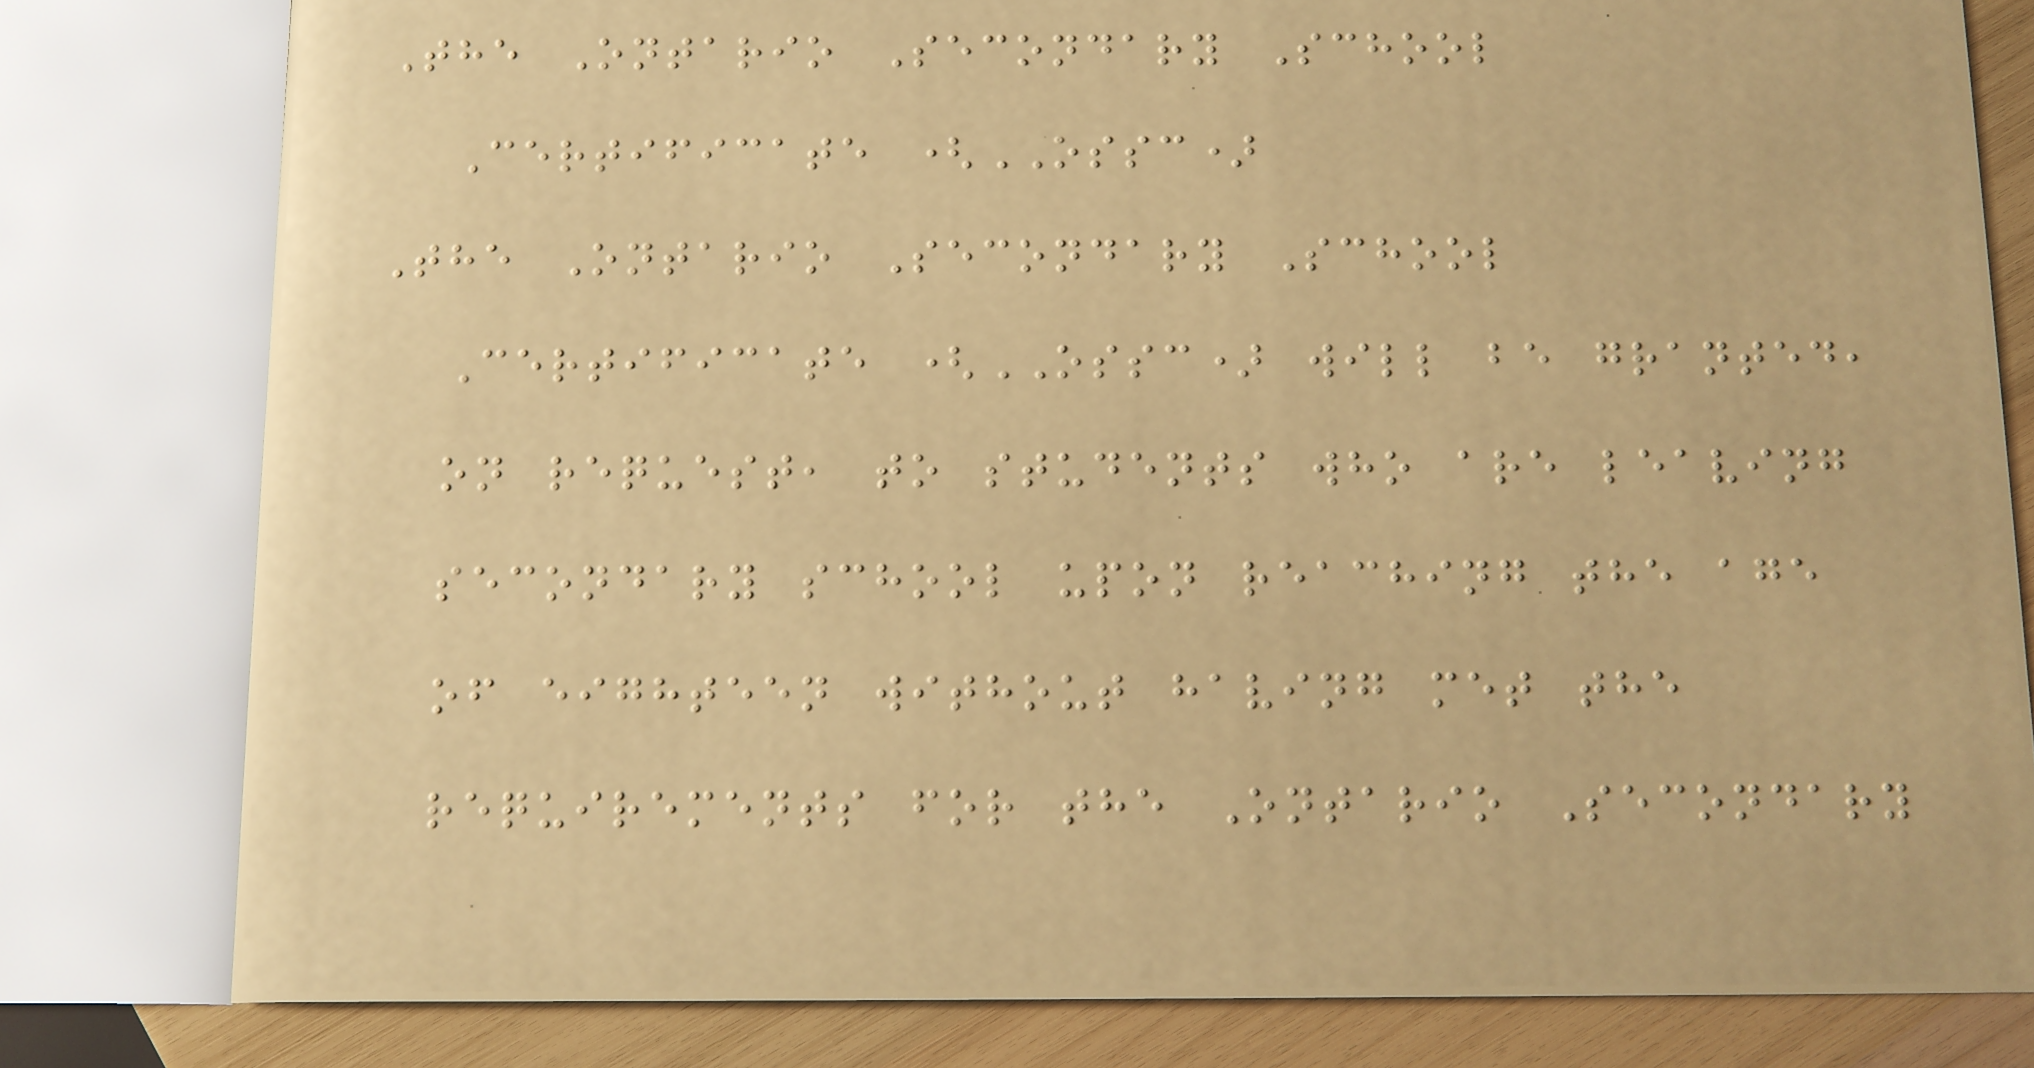The Ontario Secondary School
Certificate (OSSC)
The Ontario Secondary School
Certificate (OSSC) will be granted,
on request, to students who are leaving
secondary school upon reaching the age
of eighteen without having met the
requirements for the Ontario Secondary
